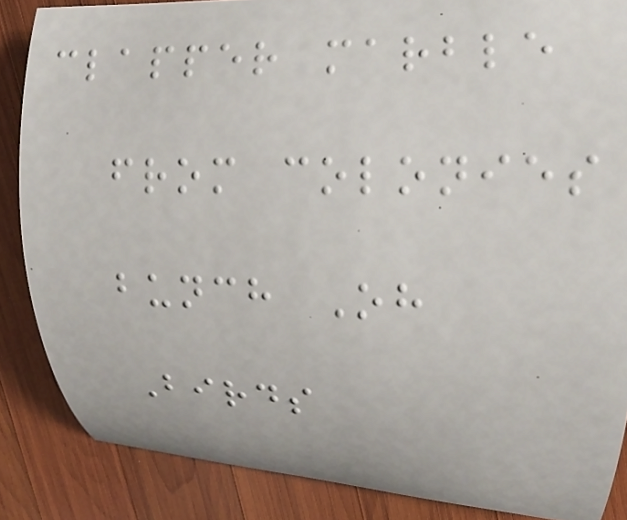clapper marble
from colonies
bunch Oh
Birds
